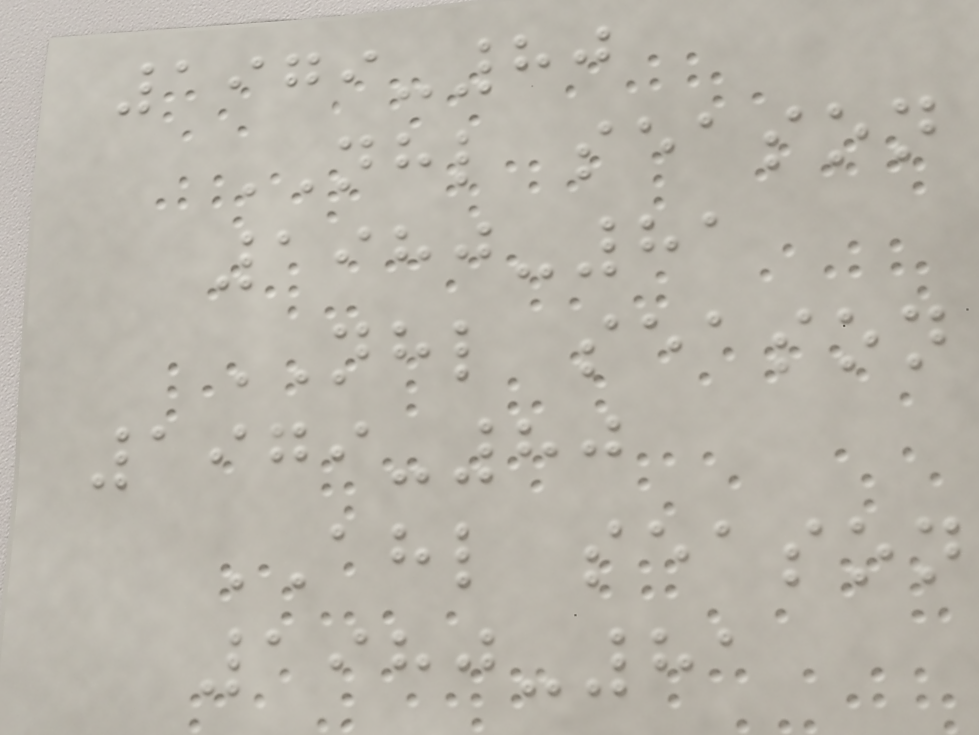1979-80
NHL season
1980-81
NHL season
1979-80
AHL season
1980-81
